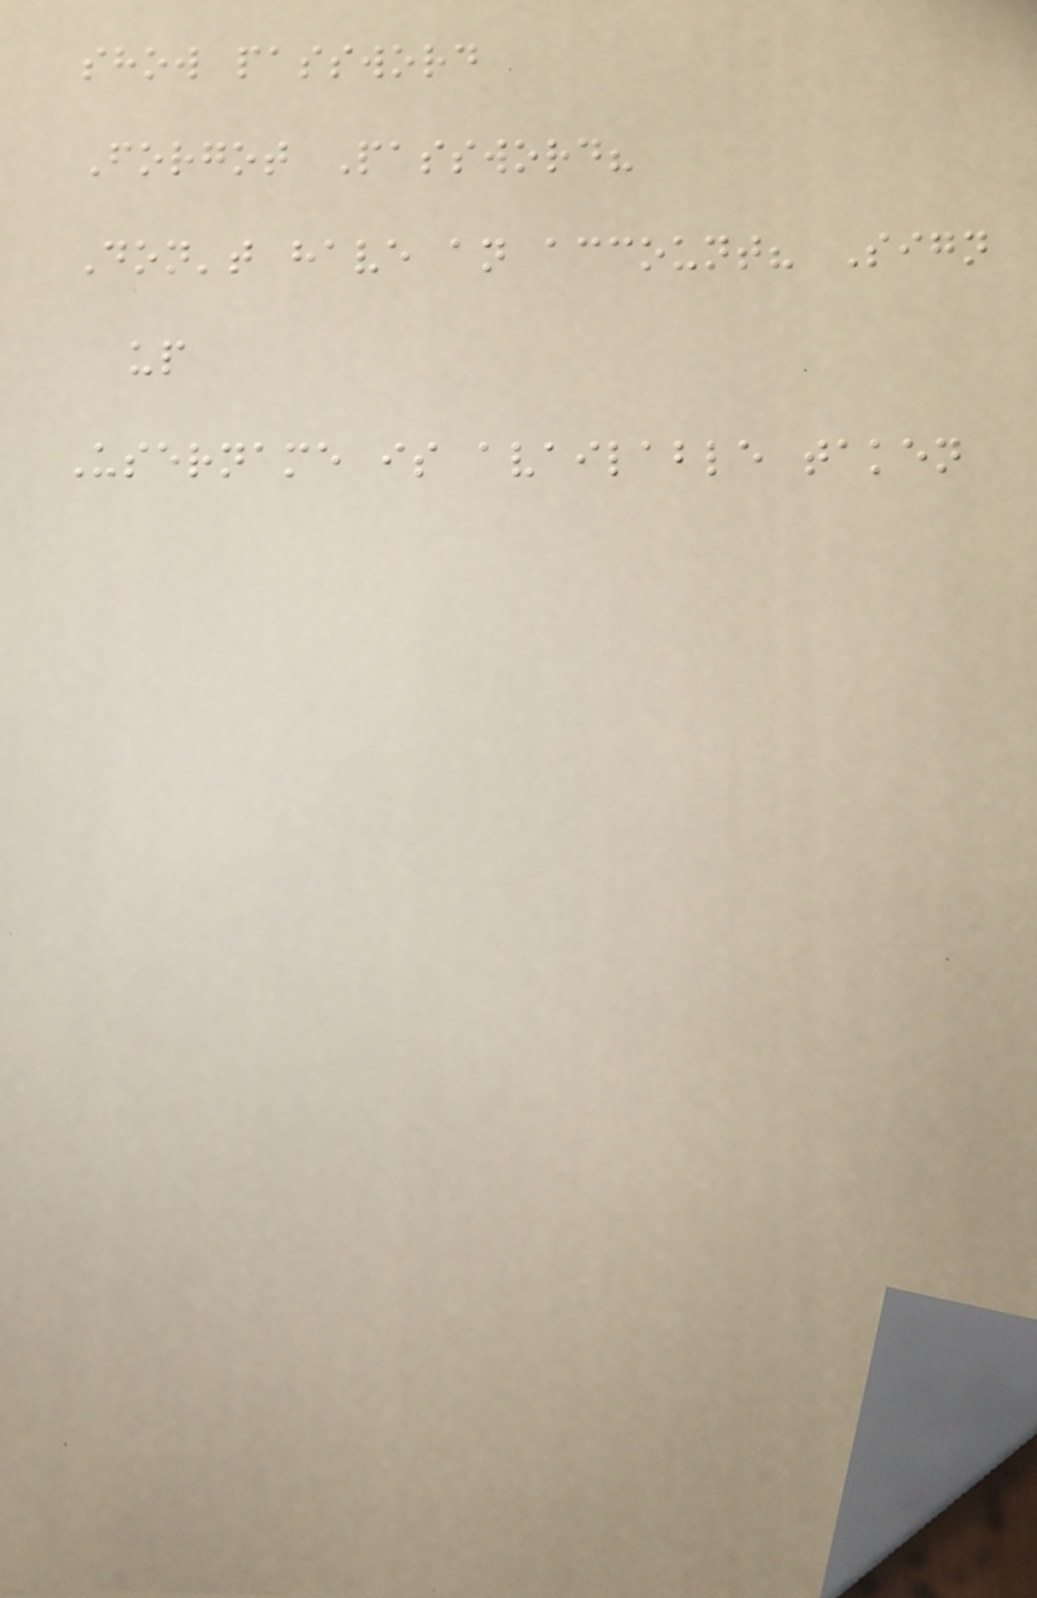show password
Forgot Password?
Don't have an account? Sign
up
Username is available taken
